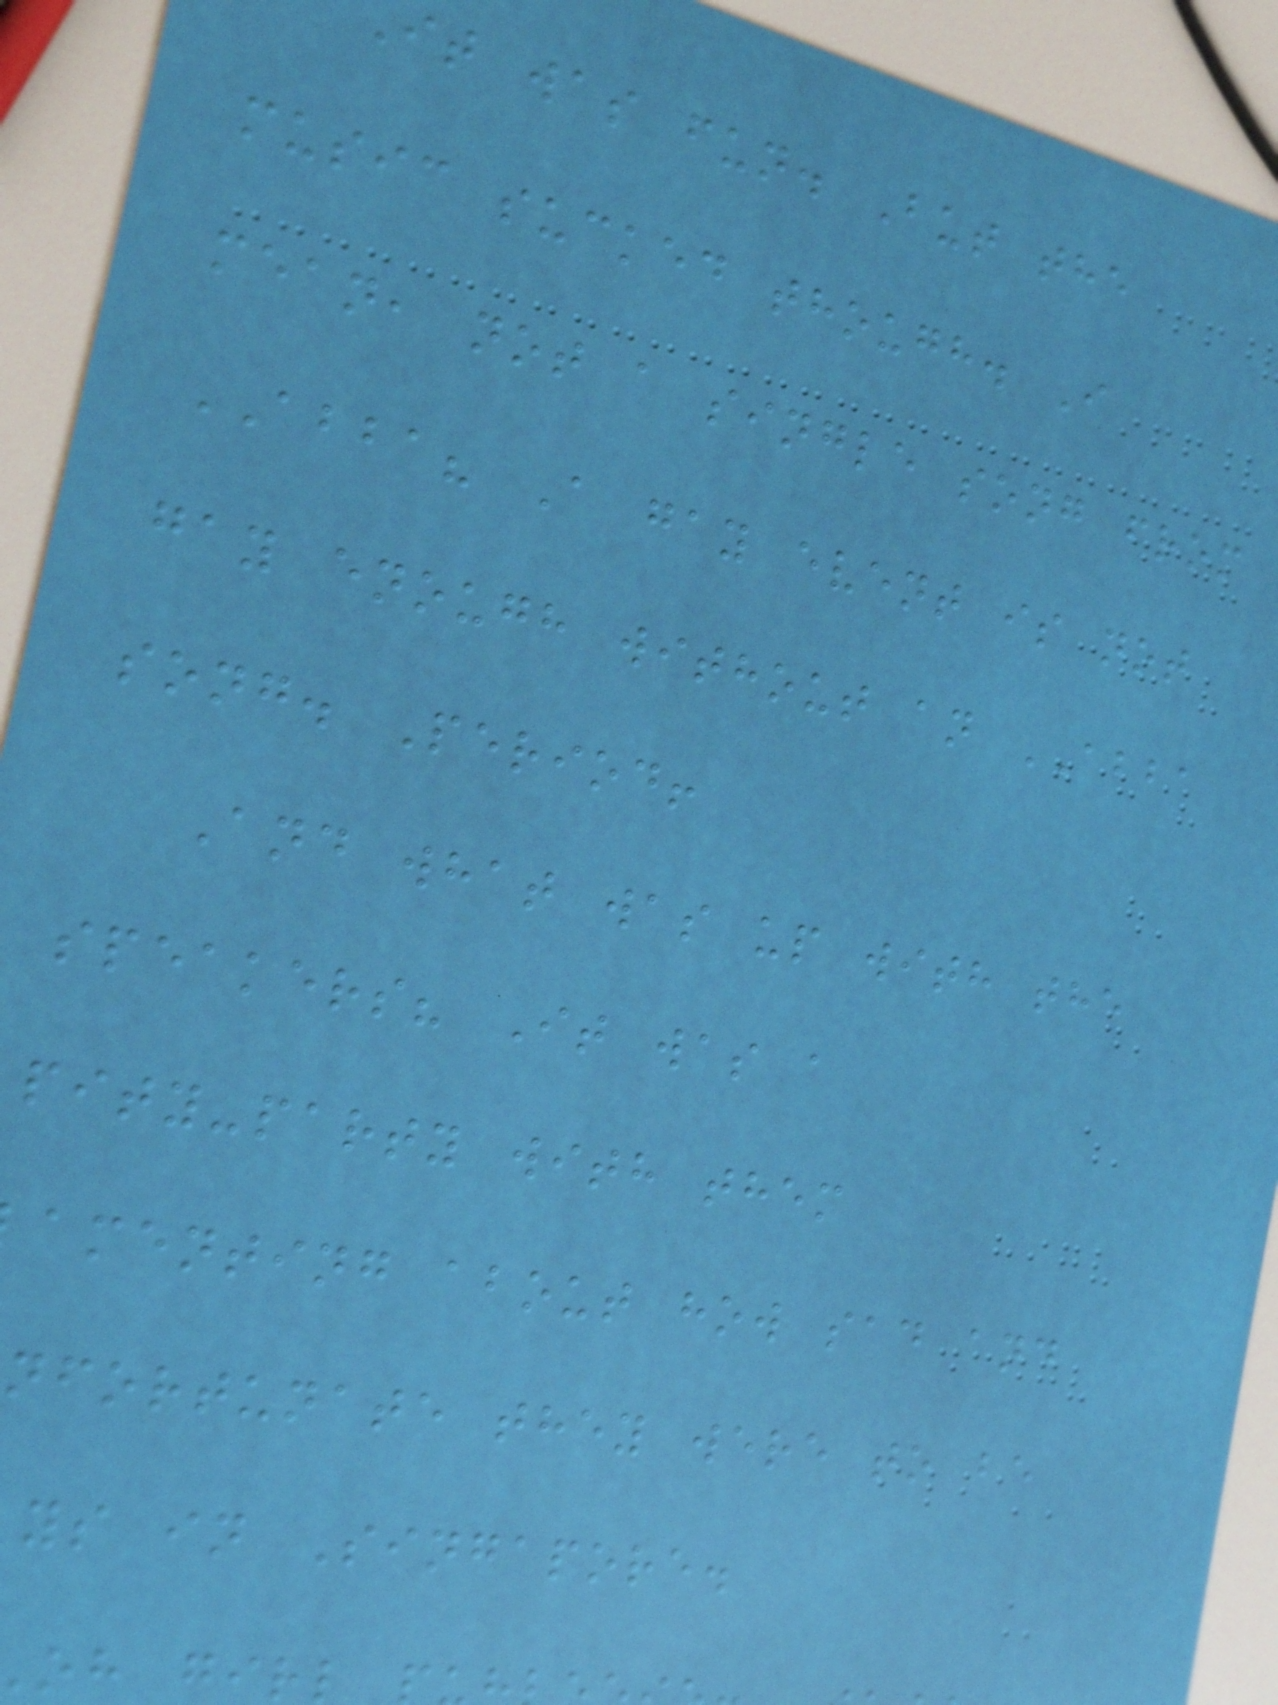it was fun. But the
music sucked though. I
mean, not a single song from
ABBA? A gay event is not
gay enough without an ABBA
song. Period!
And what was up with the
speakers? It was a
pity-party with them
amenting about how sad and
nfortunate they were to be
ys in Singapore.
oh gir
